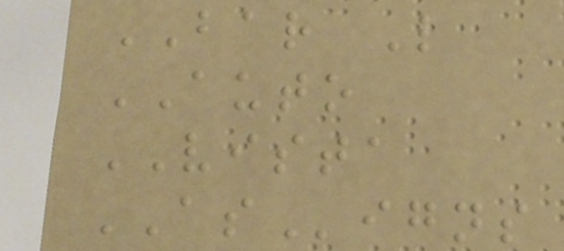BAR L
AUTO
VISTA
ASigns
